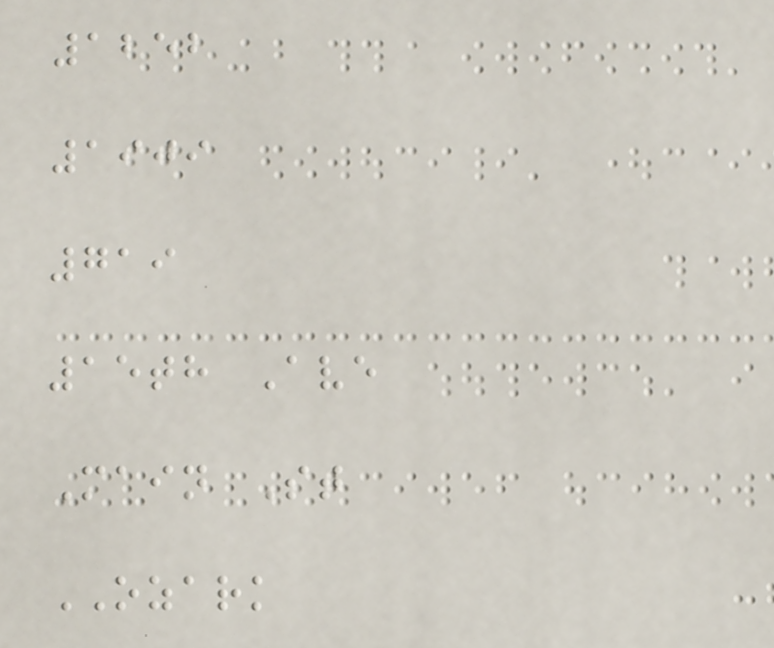1252
1909
719
15th Ave
Main St
OZARK
